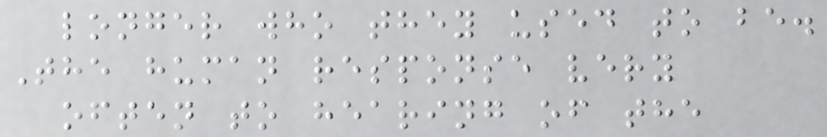longer who they used to be.
The human response very
often to hearing of the
